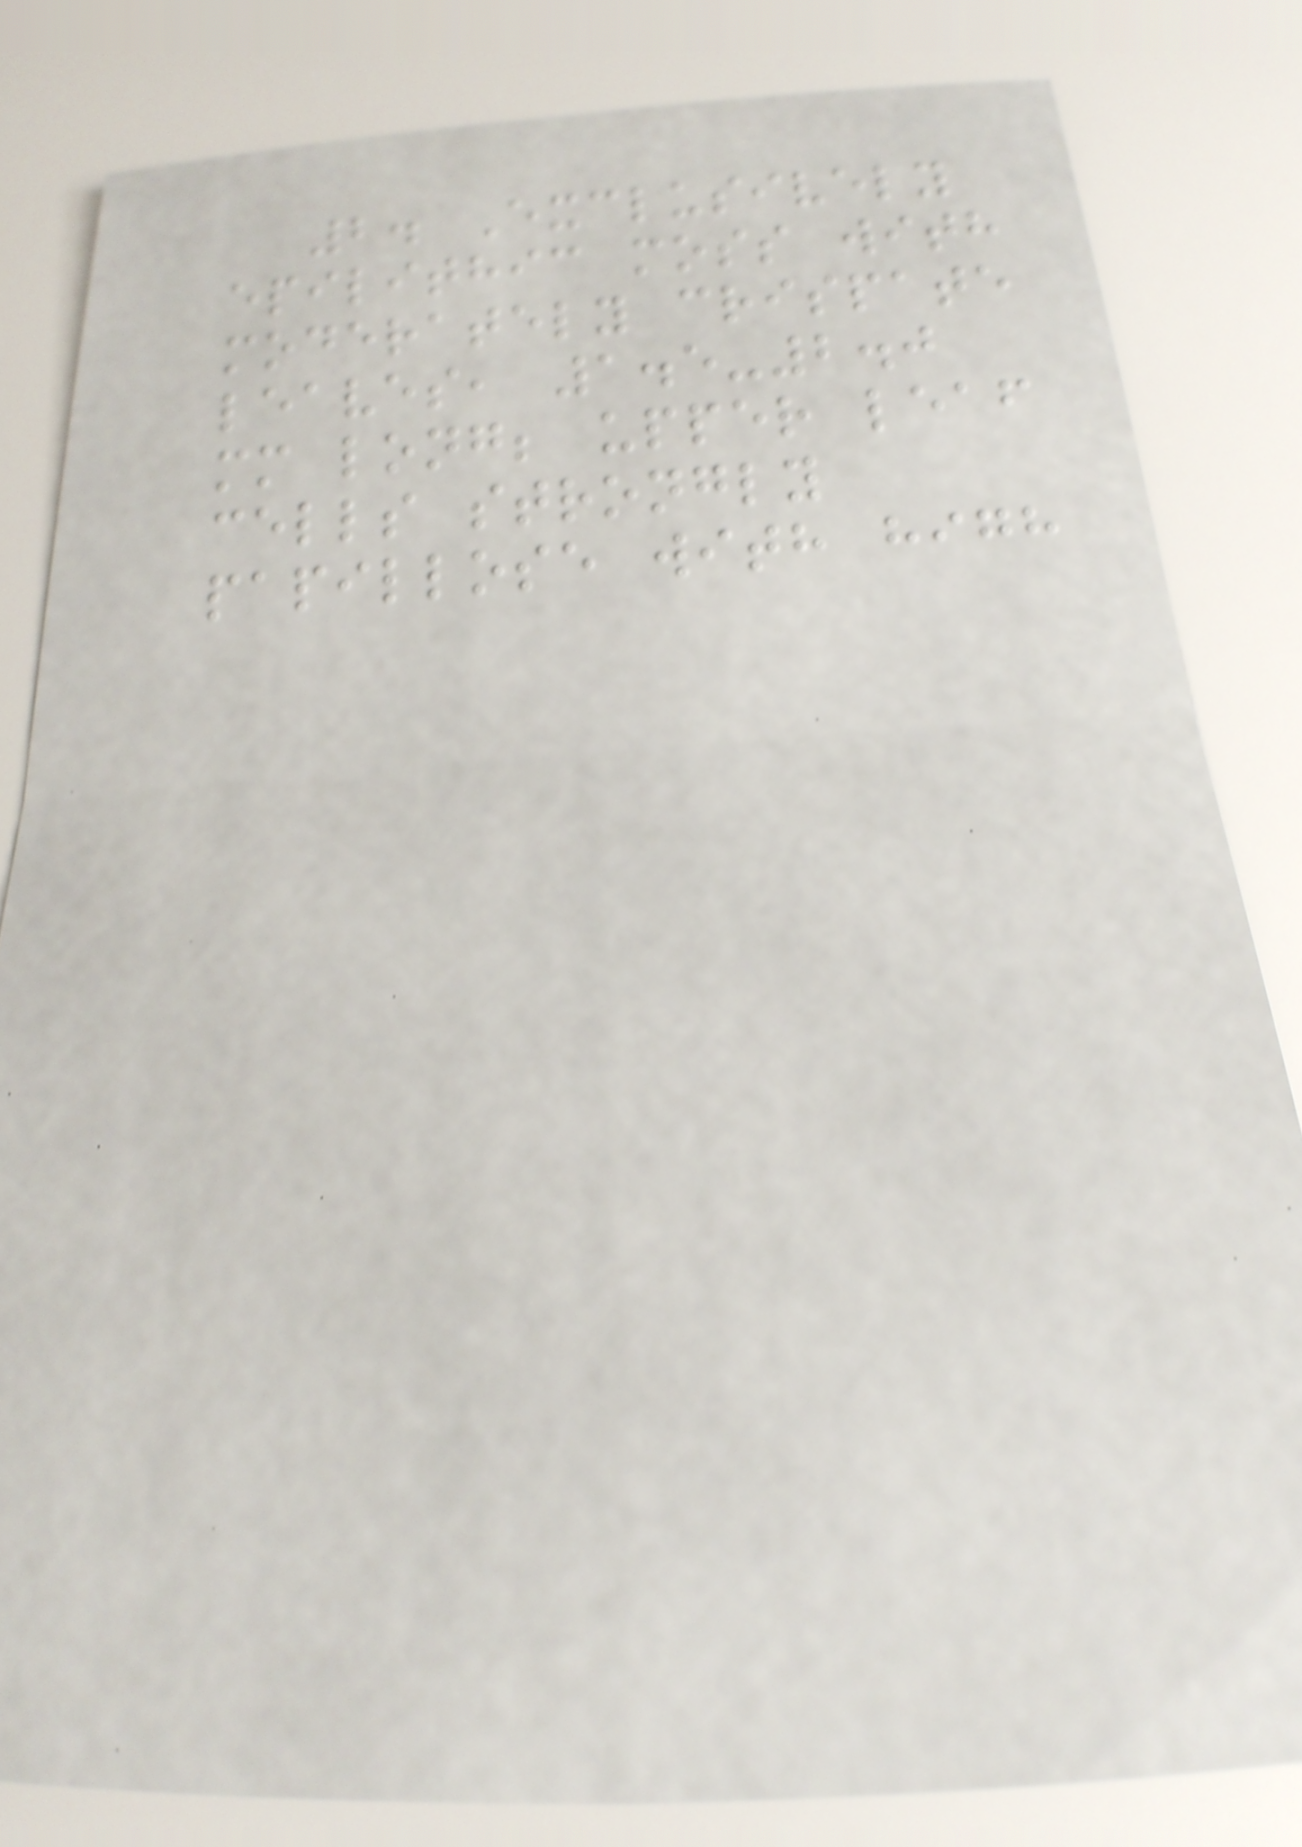2. Exclusively
epilithic moss with
moderately crispate
leaves, 1.5-2.0
mm long; upper leaf
cells strongly
papillose with high
